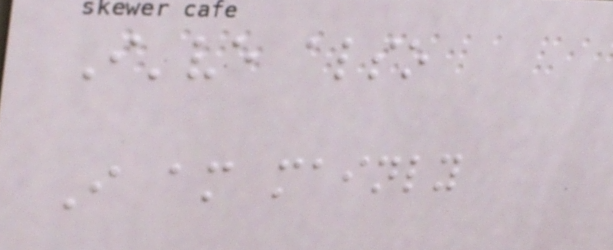I've also
I am mainly
